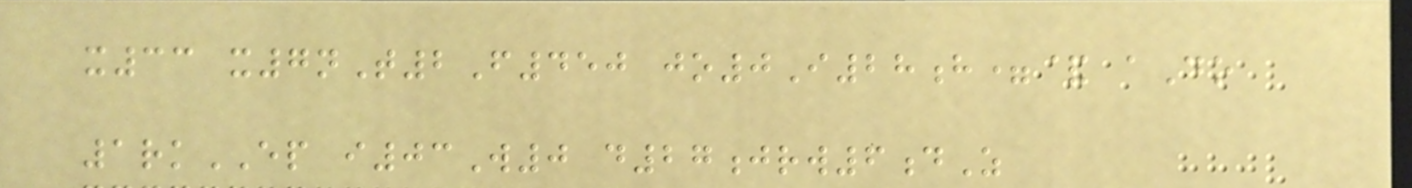x33 x7nT2F450 jo0I28h=& aDo
1rkEP i03W0 d27jrw6dZ
